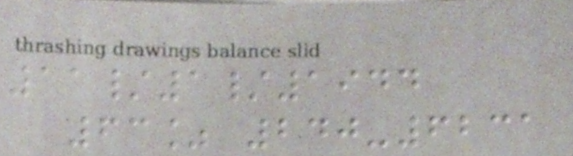11/1/1944
63% 240-6231
